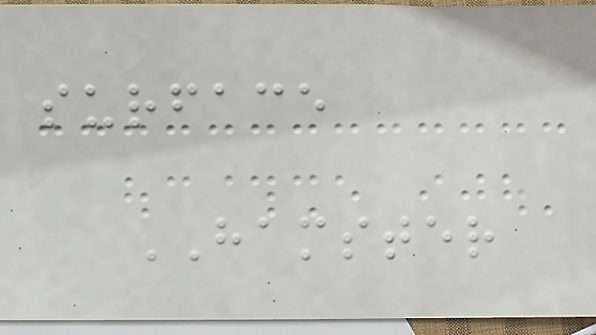surface
HAMSTER
